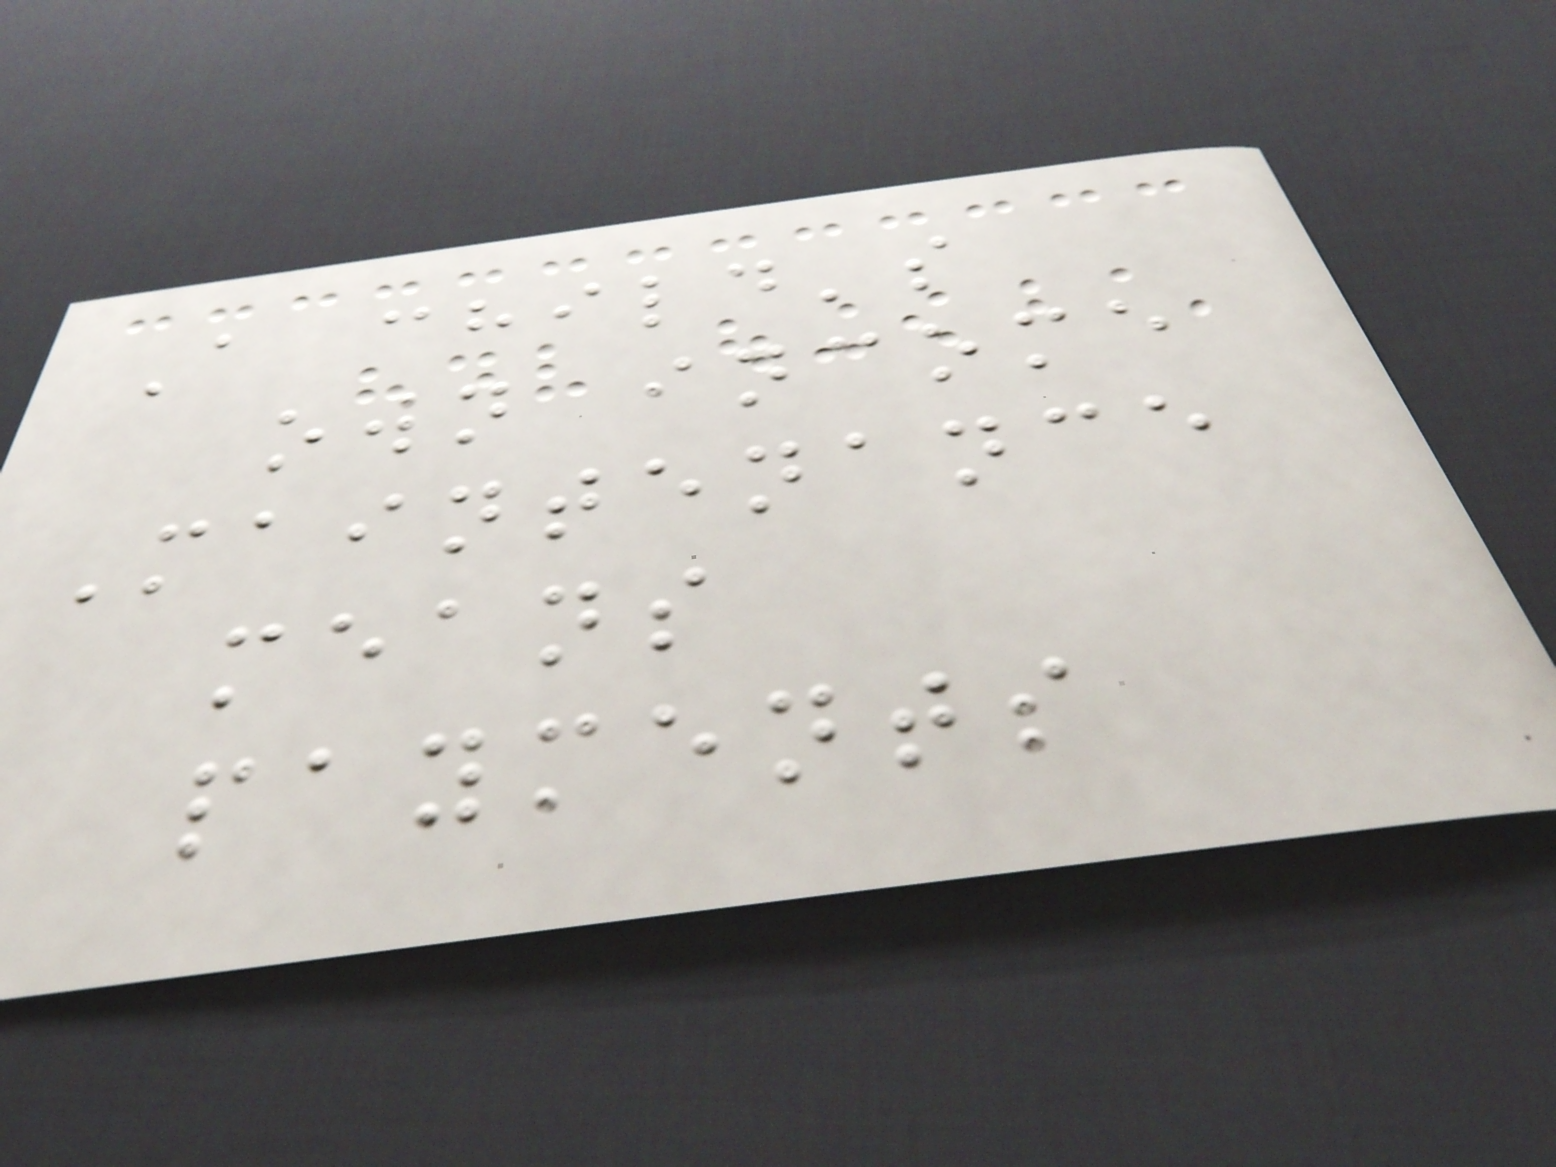A child's
own income
Maintenance
means
payments
